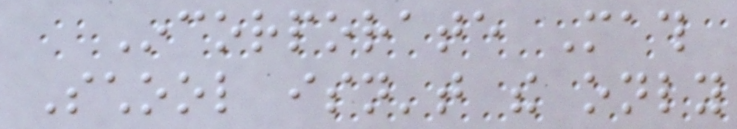Incorporate Math
School isn't the only
